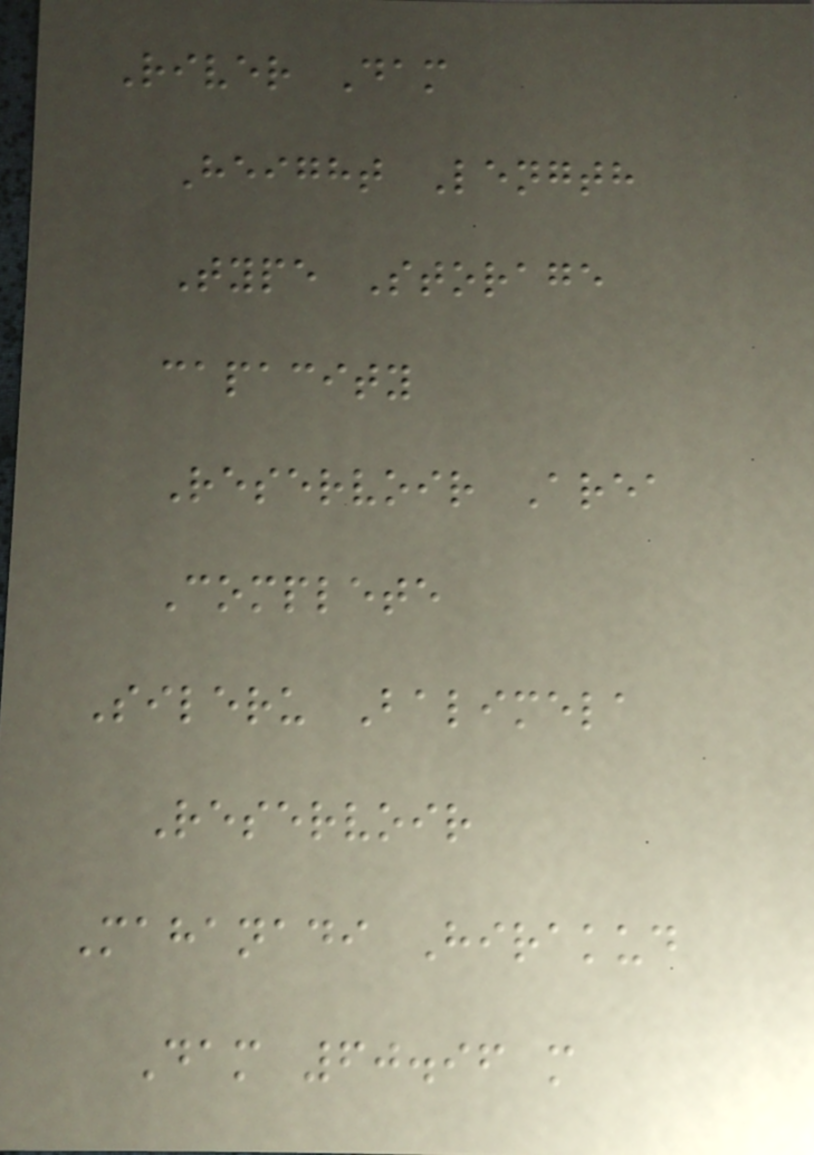River Dam
Height Length
Type Storage
capacity
Reservoir Area
Complete
Sileru Balimela
Reservoir
Mahanadi Hirakud
Dam 60.96 m
